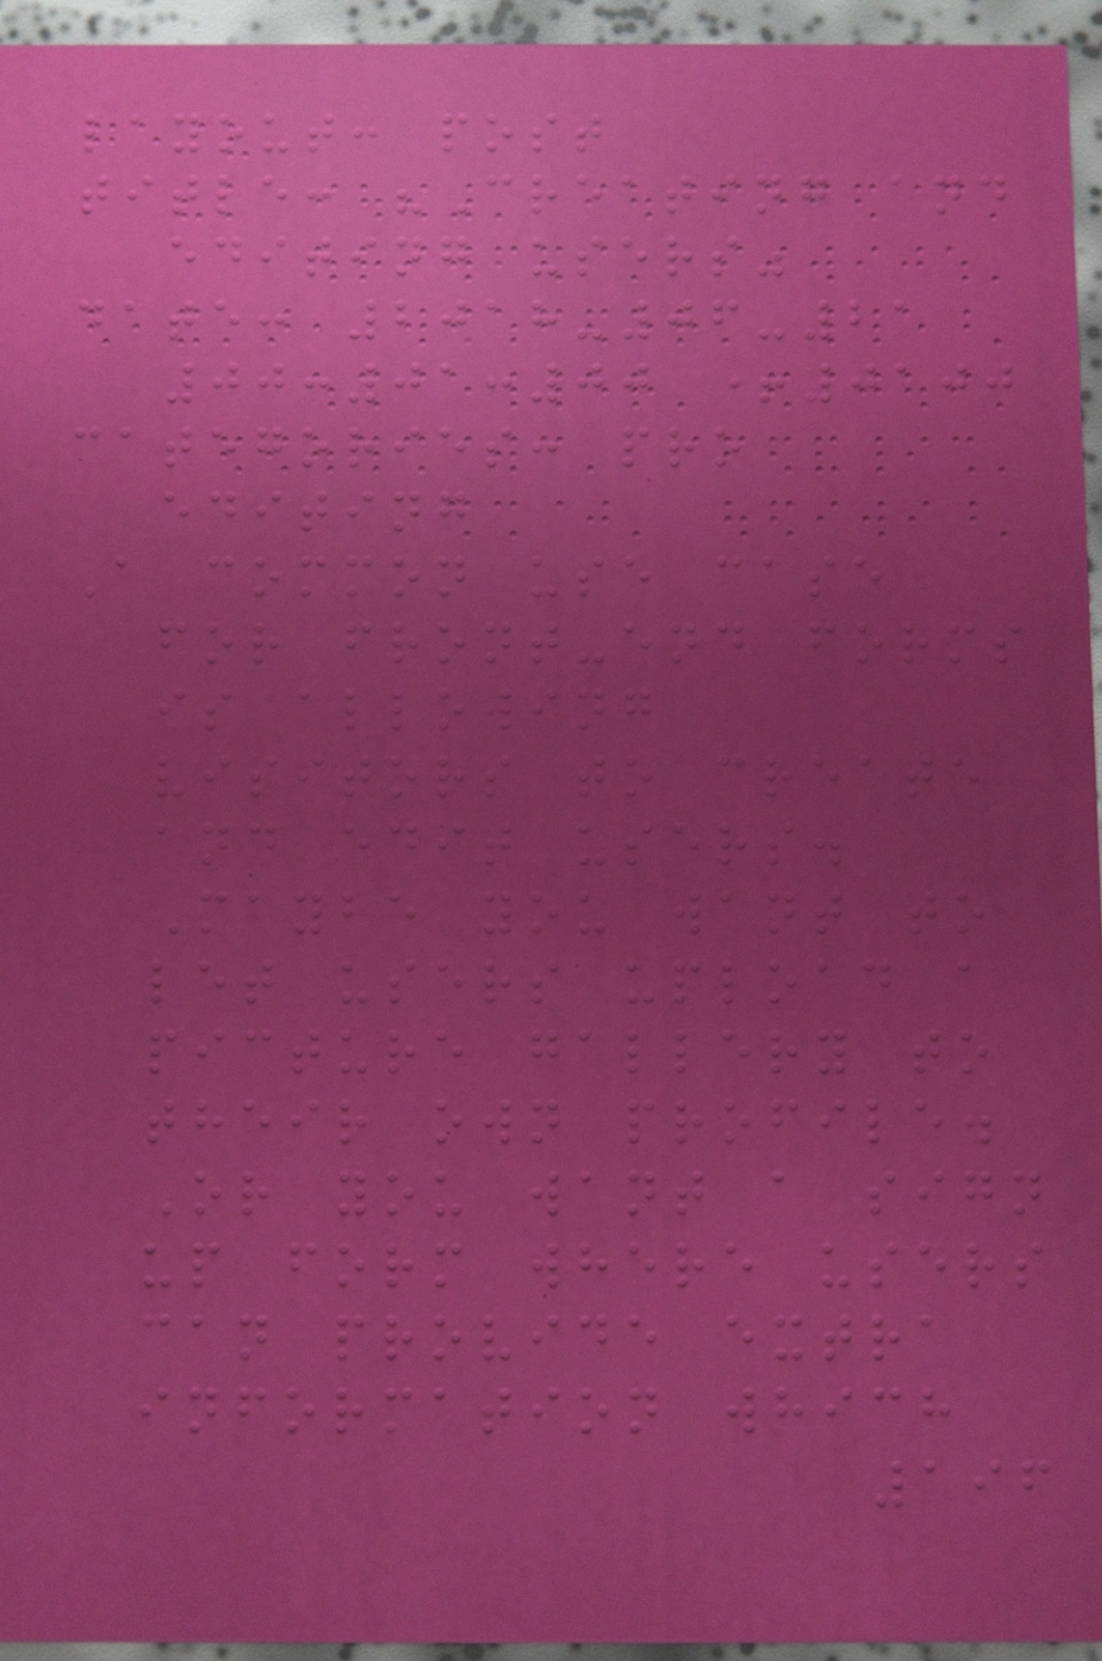layout: post
title: "Creating and
editing users"
date: 2018-06-21
00:01:00 +0100
categories: pro
editing
A common use case
for front-end forms
is allowing
visitors to create
and edit users.
Maybe you want to
let users upload a
picture gallery to
their own profile.
Or you want a sign
up form where users
can provide extra
information which
196
